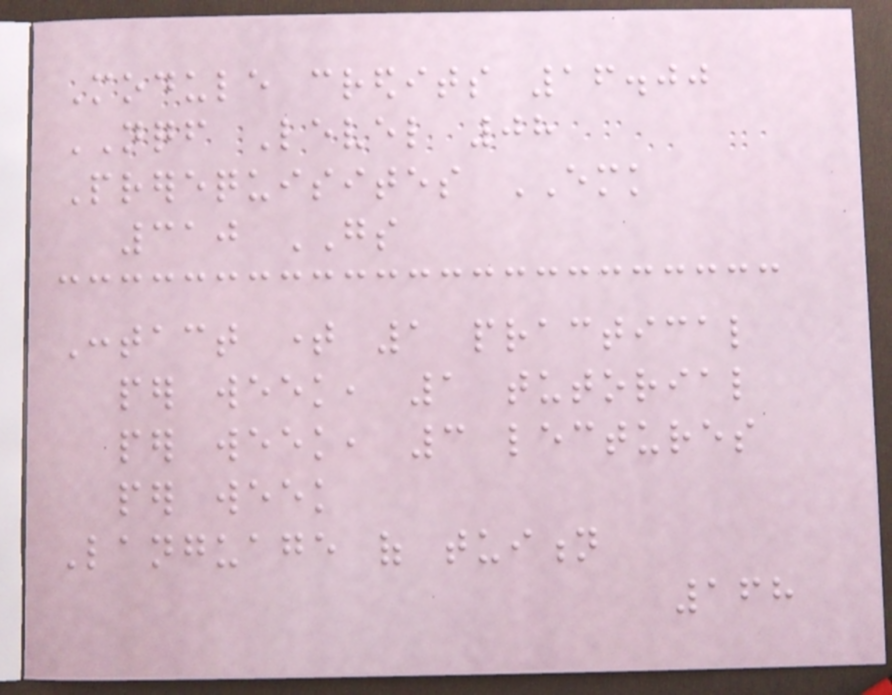Module credits 16.00
NQF Level 08
Prerequisites EMK
310 GS
Contact time 1 practical
per week, 1 tutorial
per week, 3 lectures
per week
Language of tuition
168
